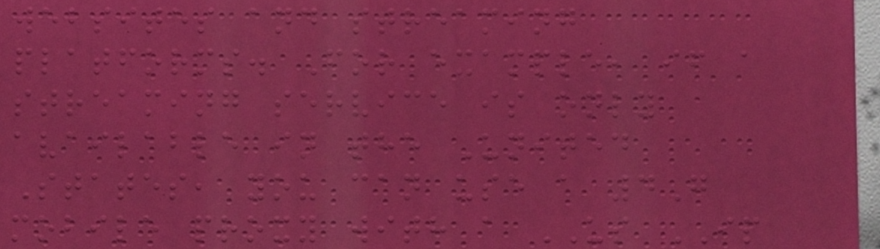websites and streaming
platforms. For example, if a
streaming service is only
available in the United
States, you can use a 4G
mobile proxy with a US IP
